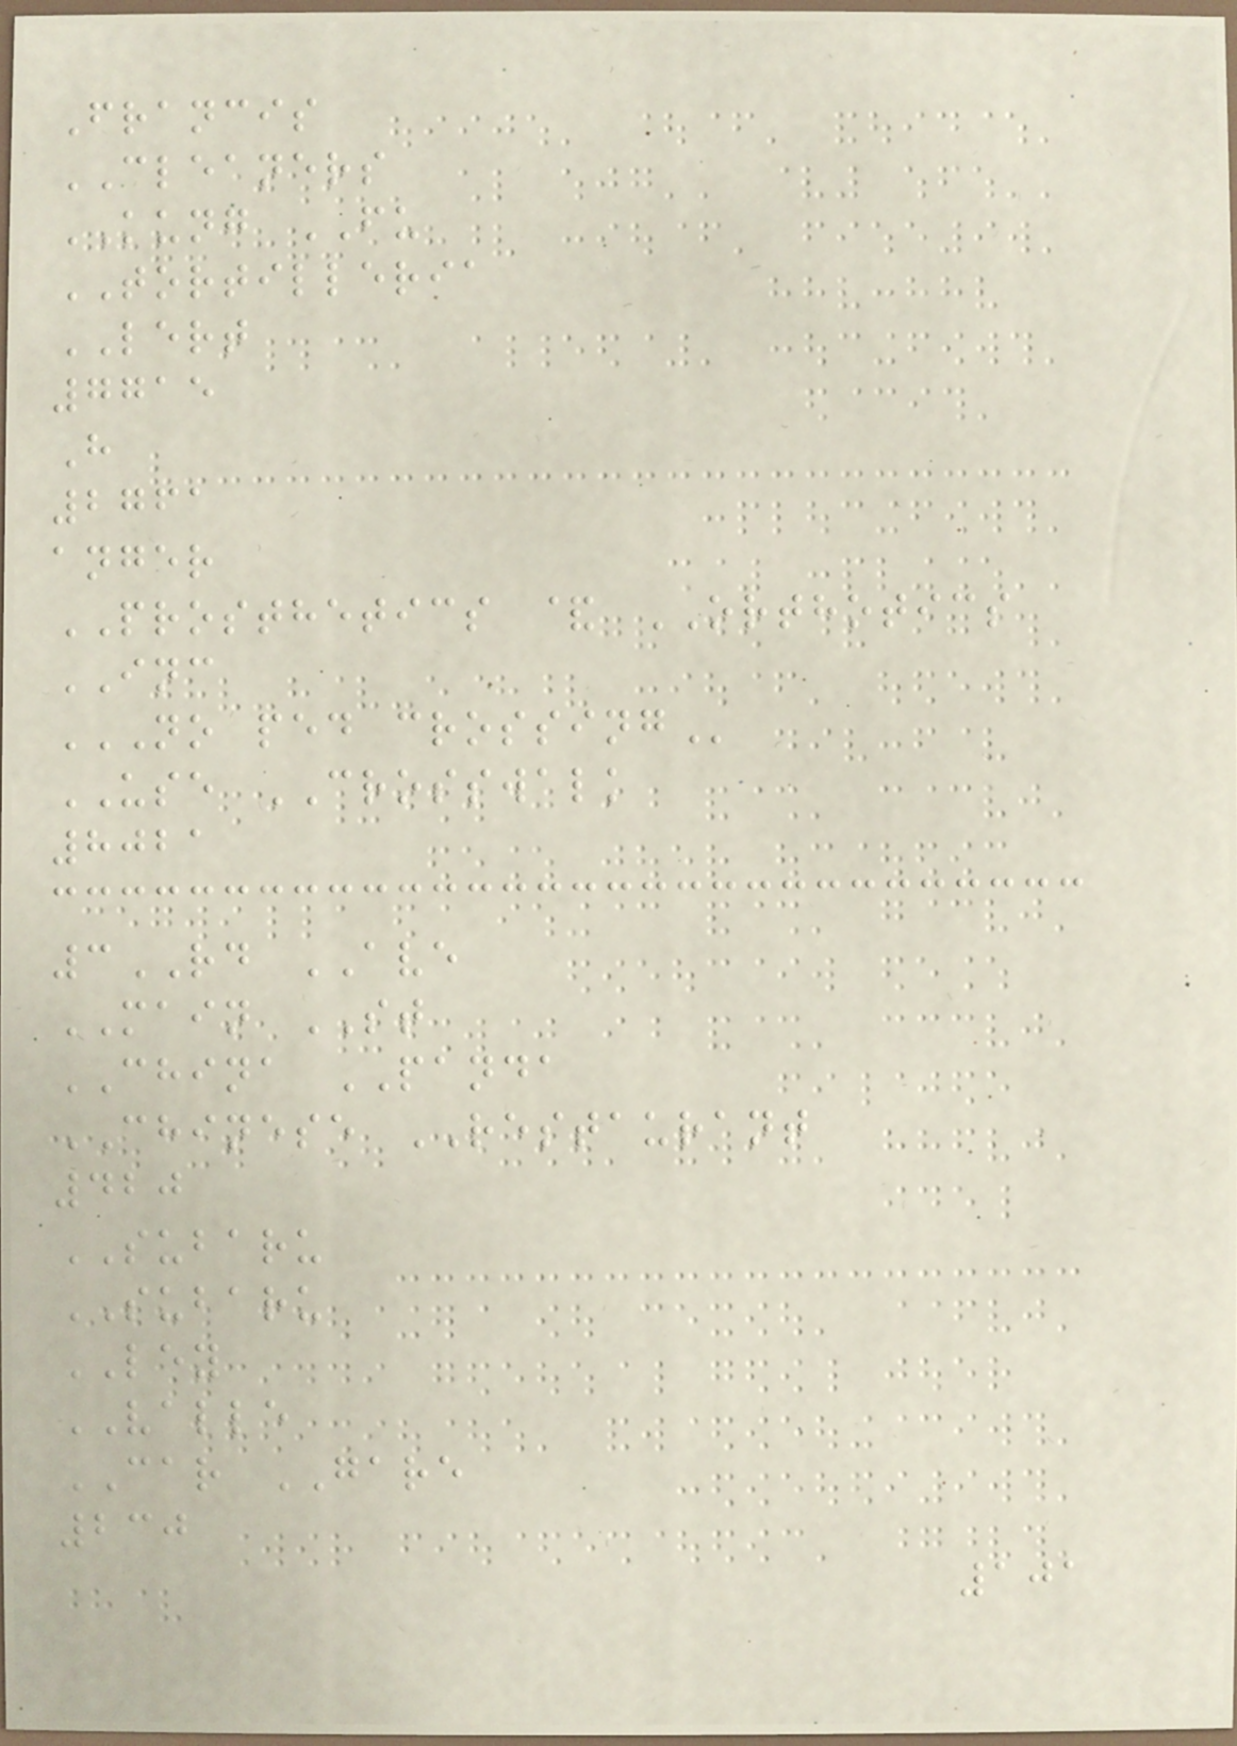Francis
CLEANERS
KUNG FU
TORTILLERIA
LERT
7715
H
2761
anger
PROSTHETICS & ORTHOTICS
INC
NO PED CROSSING
USE CROSSWALK
8021
3RD AVE
MAIN ST
CHINA PANDA
CHINESE RESTAURANT
420
SUBARU
SUBARU
LEY
VALLE
CAR GARE
230
101
